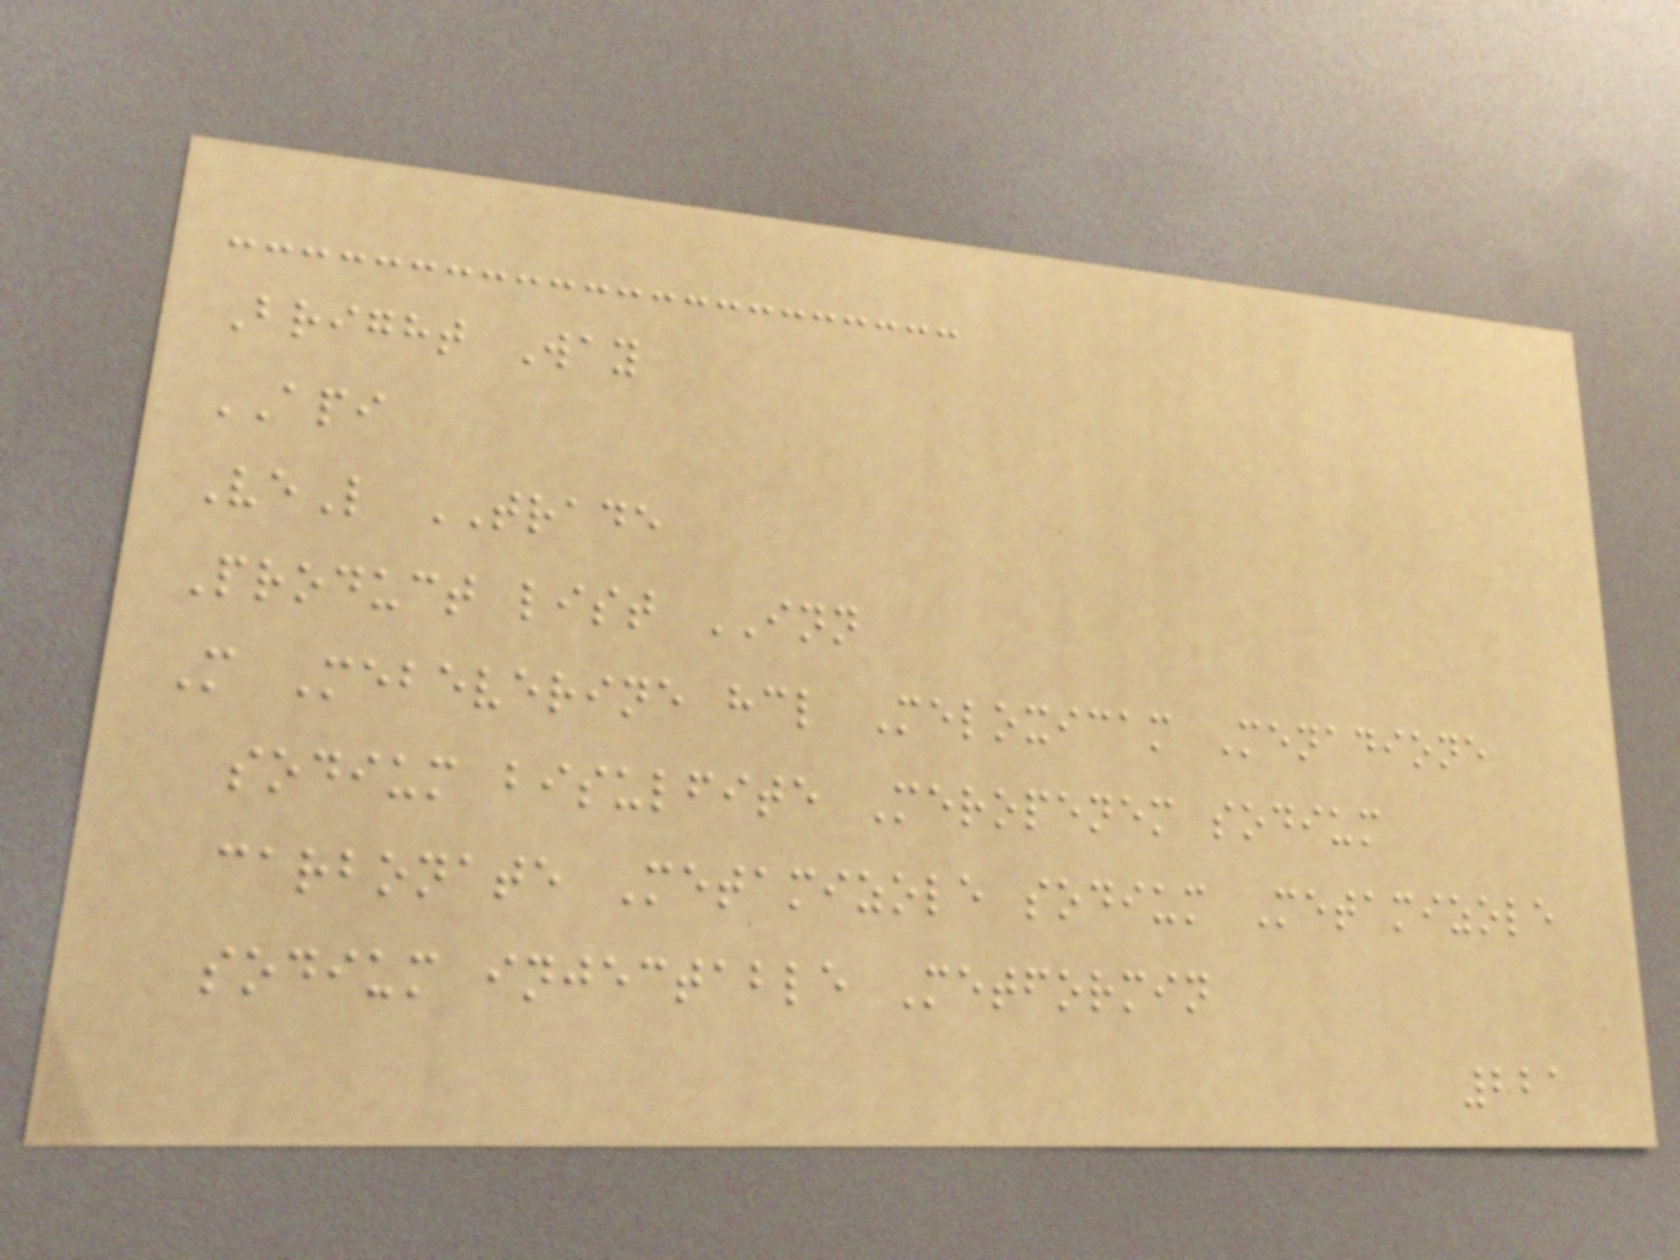Bright Way
API
VeL TRADE
Product list INN
M Mebeverine hcl Meloxicam Menadione
sodium bisulfite Meropenem sodium
carbonate Metamizole sodium Metamizole
sodium injectable Metformin
221
